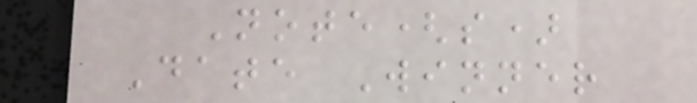Note(s)
Date Winner
